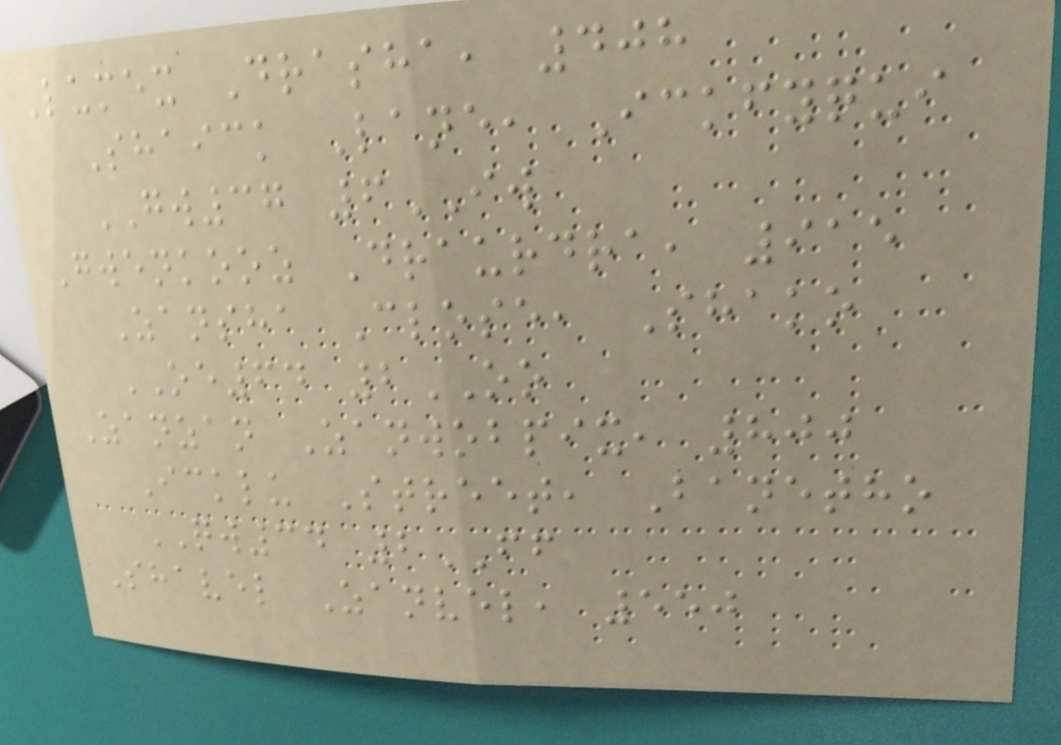Lumex Drasha, 408
Shaick Lane, Ickfyqui
GW37 6IW
Gwenkooz Draurdra, 915
Zansha Close, Shako
OE64 2OO
Zanzan Zanwobpix, 800
Icklu Street, Banetho
QW34 2FF
Shavel Zanvel, 550
